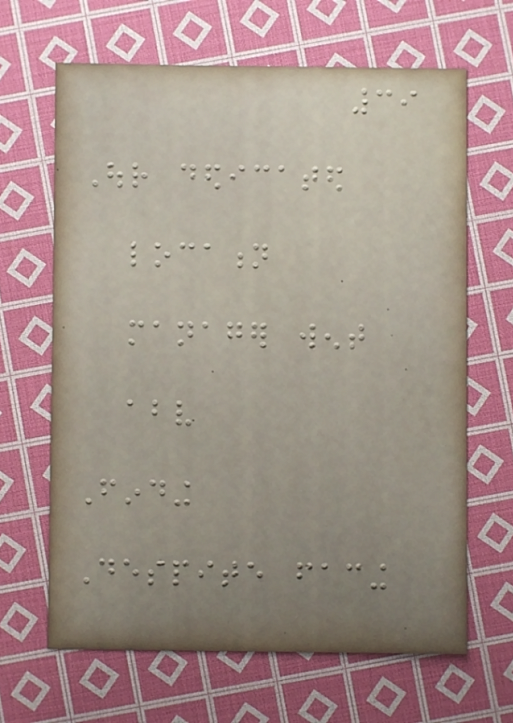39
Our dedicated
location
manager went
above
Finding
Despite facing
